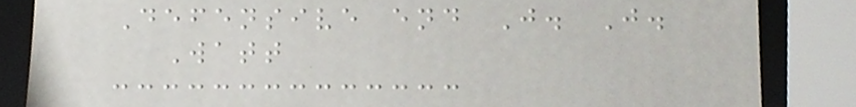Defensive end J. J.
Watt
